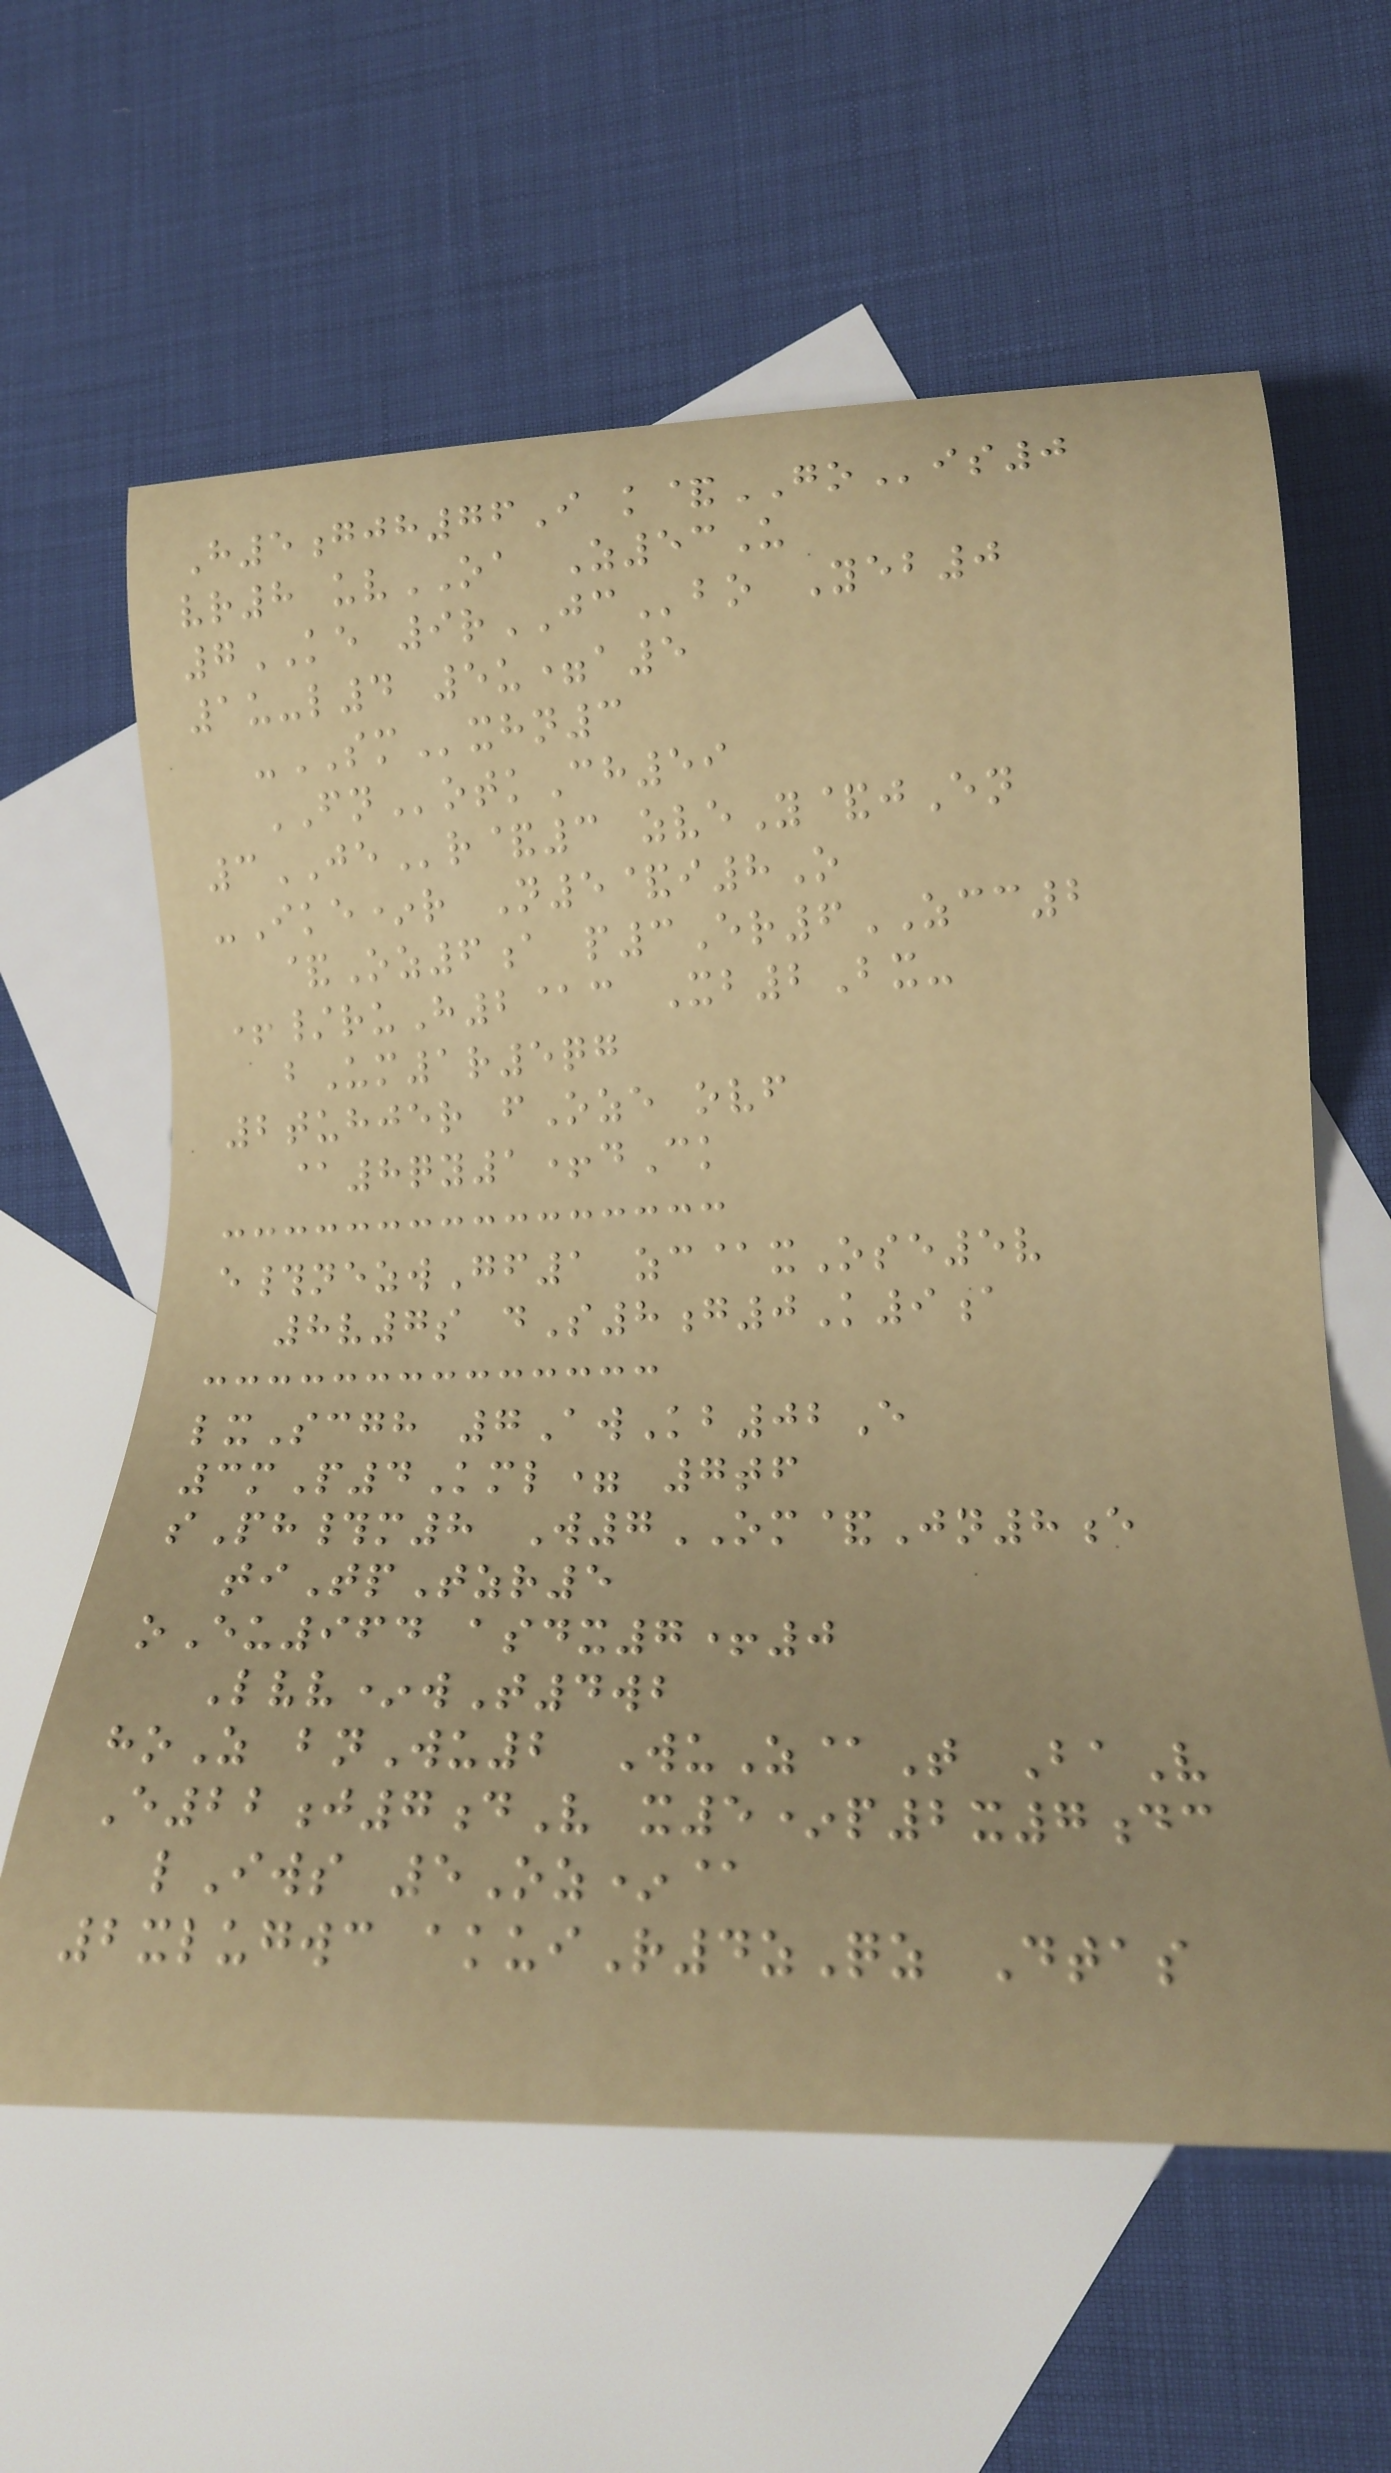H5gjh76I k&GOis0
vr8 uvOA Z53U
7KE 9rJCbo Yeb0
1u-l4 5u=a5
-SMxhn3
FNotkCh59
3JEr&3 zveY&jEn
-Ike*r N5&i8O
&Oz6a p3Er6ZCC2
+/ruH2@c Xb2Bx-
bUm1r5qg
2tuhjer fOze ovf
@8qy1+dCk
e#nezwGf1 zc@xOse5v
8v7s dS8g0K9a
lxScgh 7AwKb02E
3mP4Kml= 7tf
sPh#m8 W7OM&Jn8e
tiTpTzr5
oEu964 asdx7+0
Lvv*wT4wb
hoZ bnWu2 WuZ@T BaV
E22j7dV x5*p2x7dc
lIws 5Oz*@
2xlugwc akuiR4zQz Dtas
